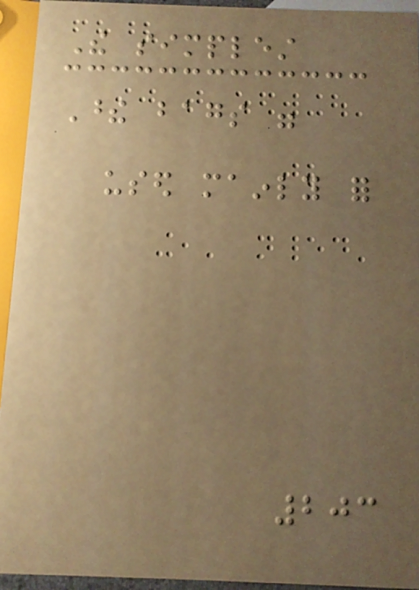The simplest
These bags were
used mainly for
203
